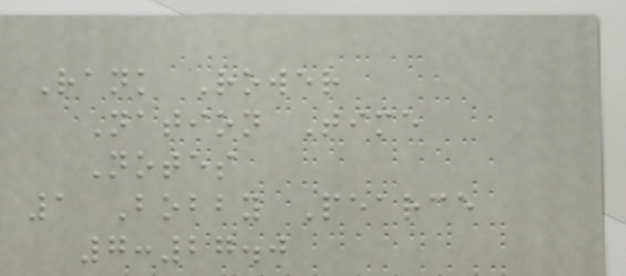Rank Rower
Nation Time
Notes
1 Bobby Pearce
7:27.0
